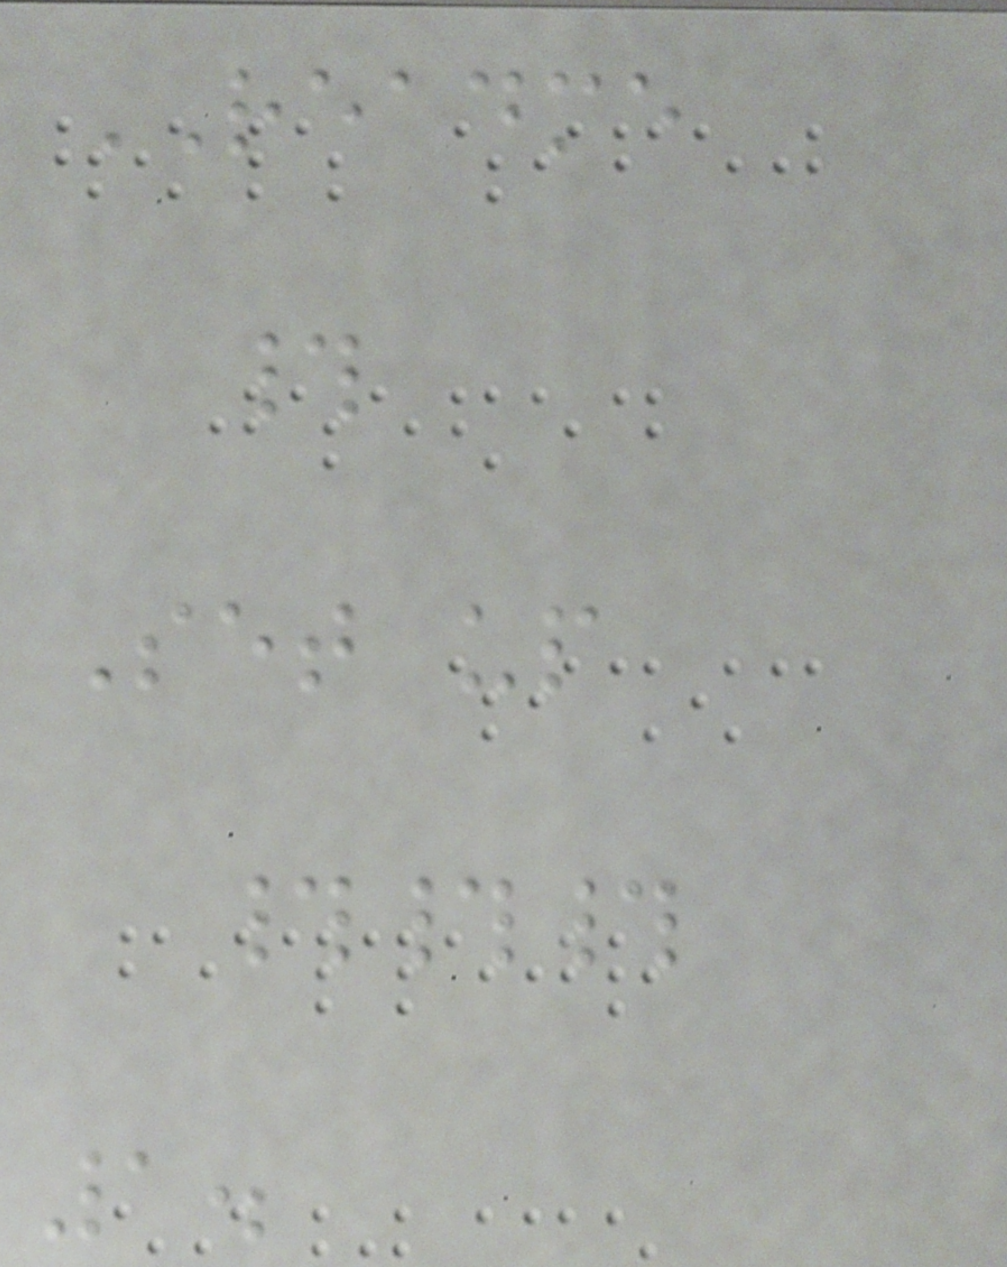README
#
Set up
###
1.
